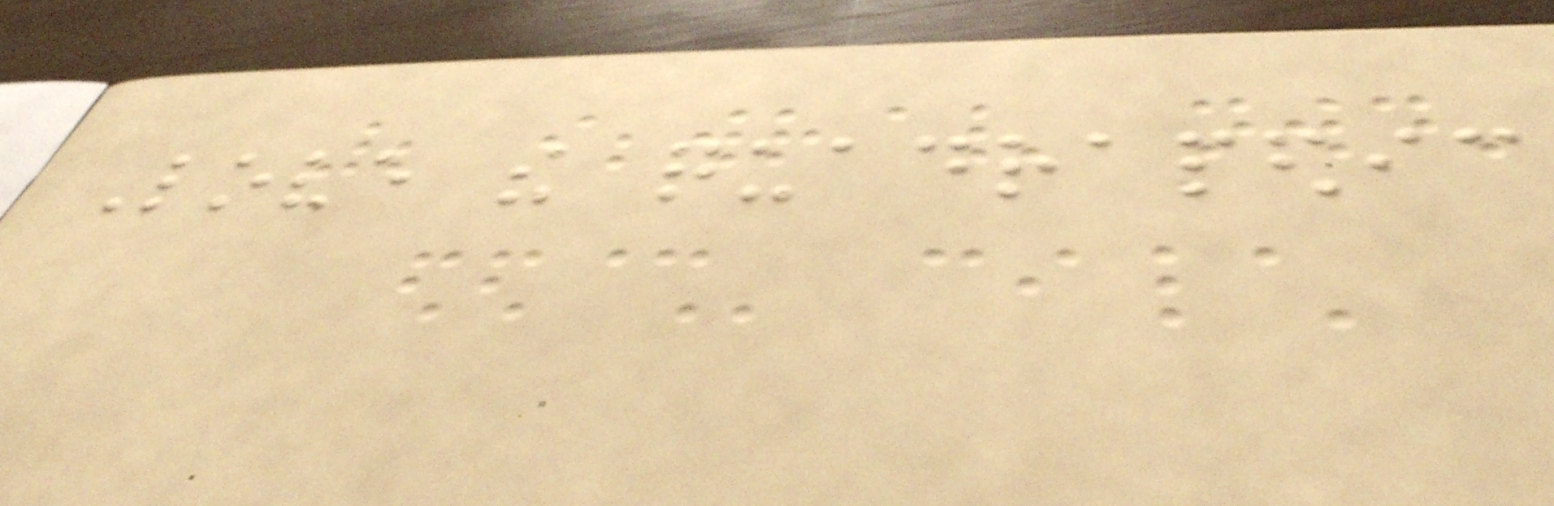Love the quadrapedic
